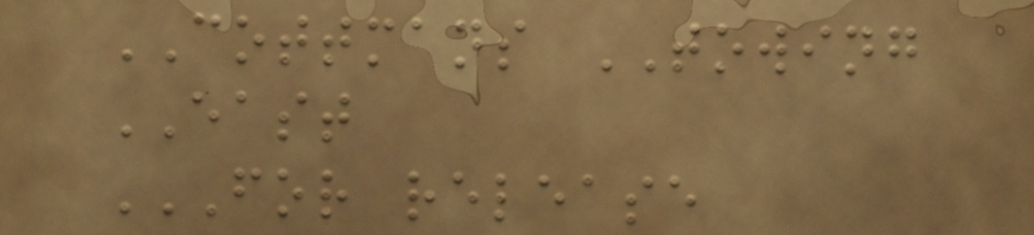COTTMANS TOWING
EAST
FOR RELEASE
